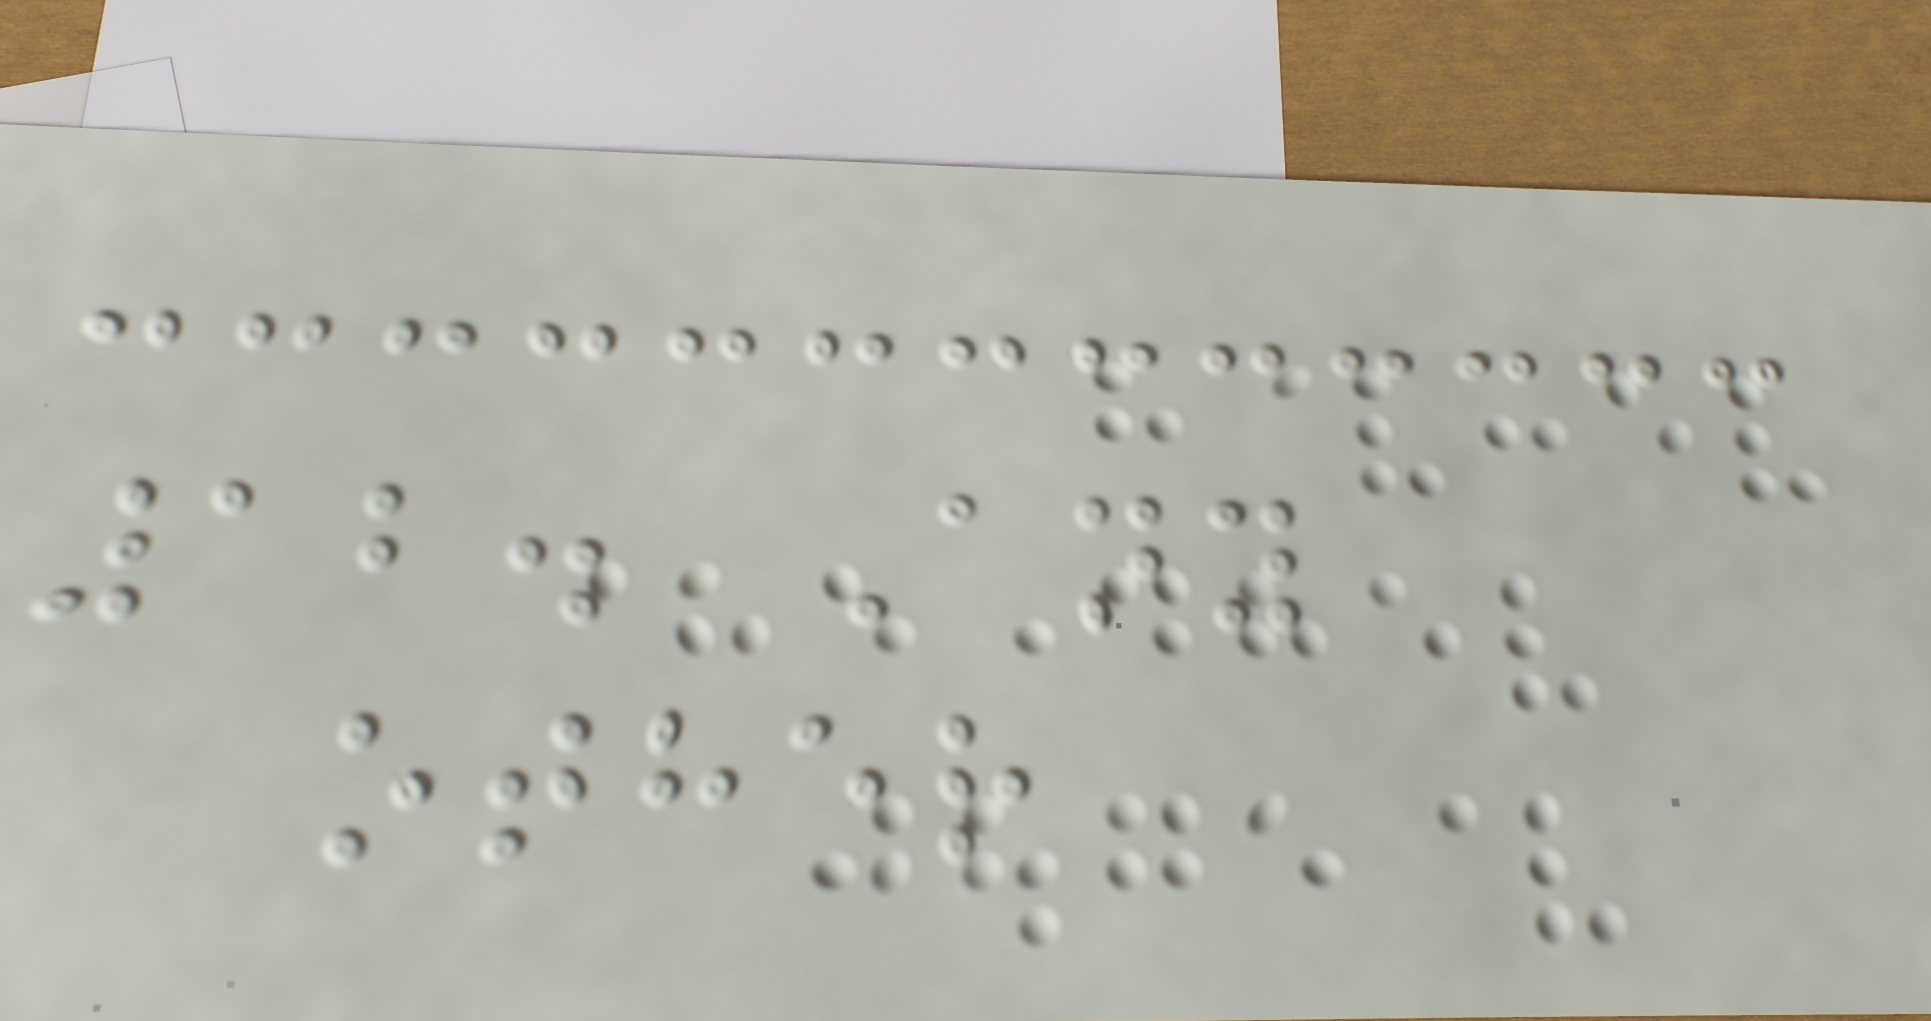12. Any
other
